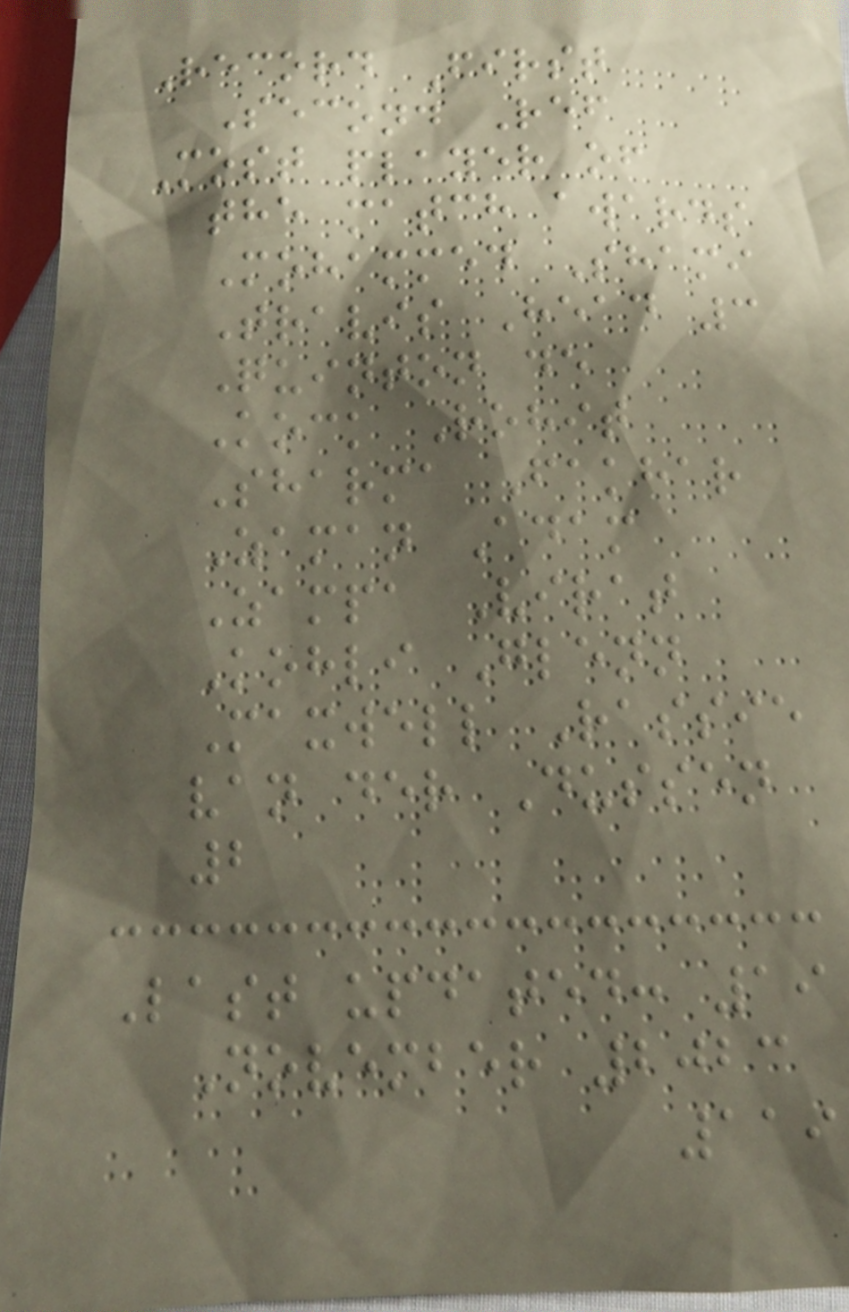Record First
Second Ref
Most player of
the match awards
Mohammed Shami
Travis Head 3
Quinton de
Kock Rohit
Sharma Fakhar
Zaman Adam
Zampa Virat
Kohli Glenn
Maxwell Rassie
van der Dussen
2
Last updated: 19
November 2023
119
